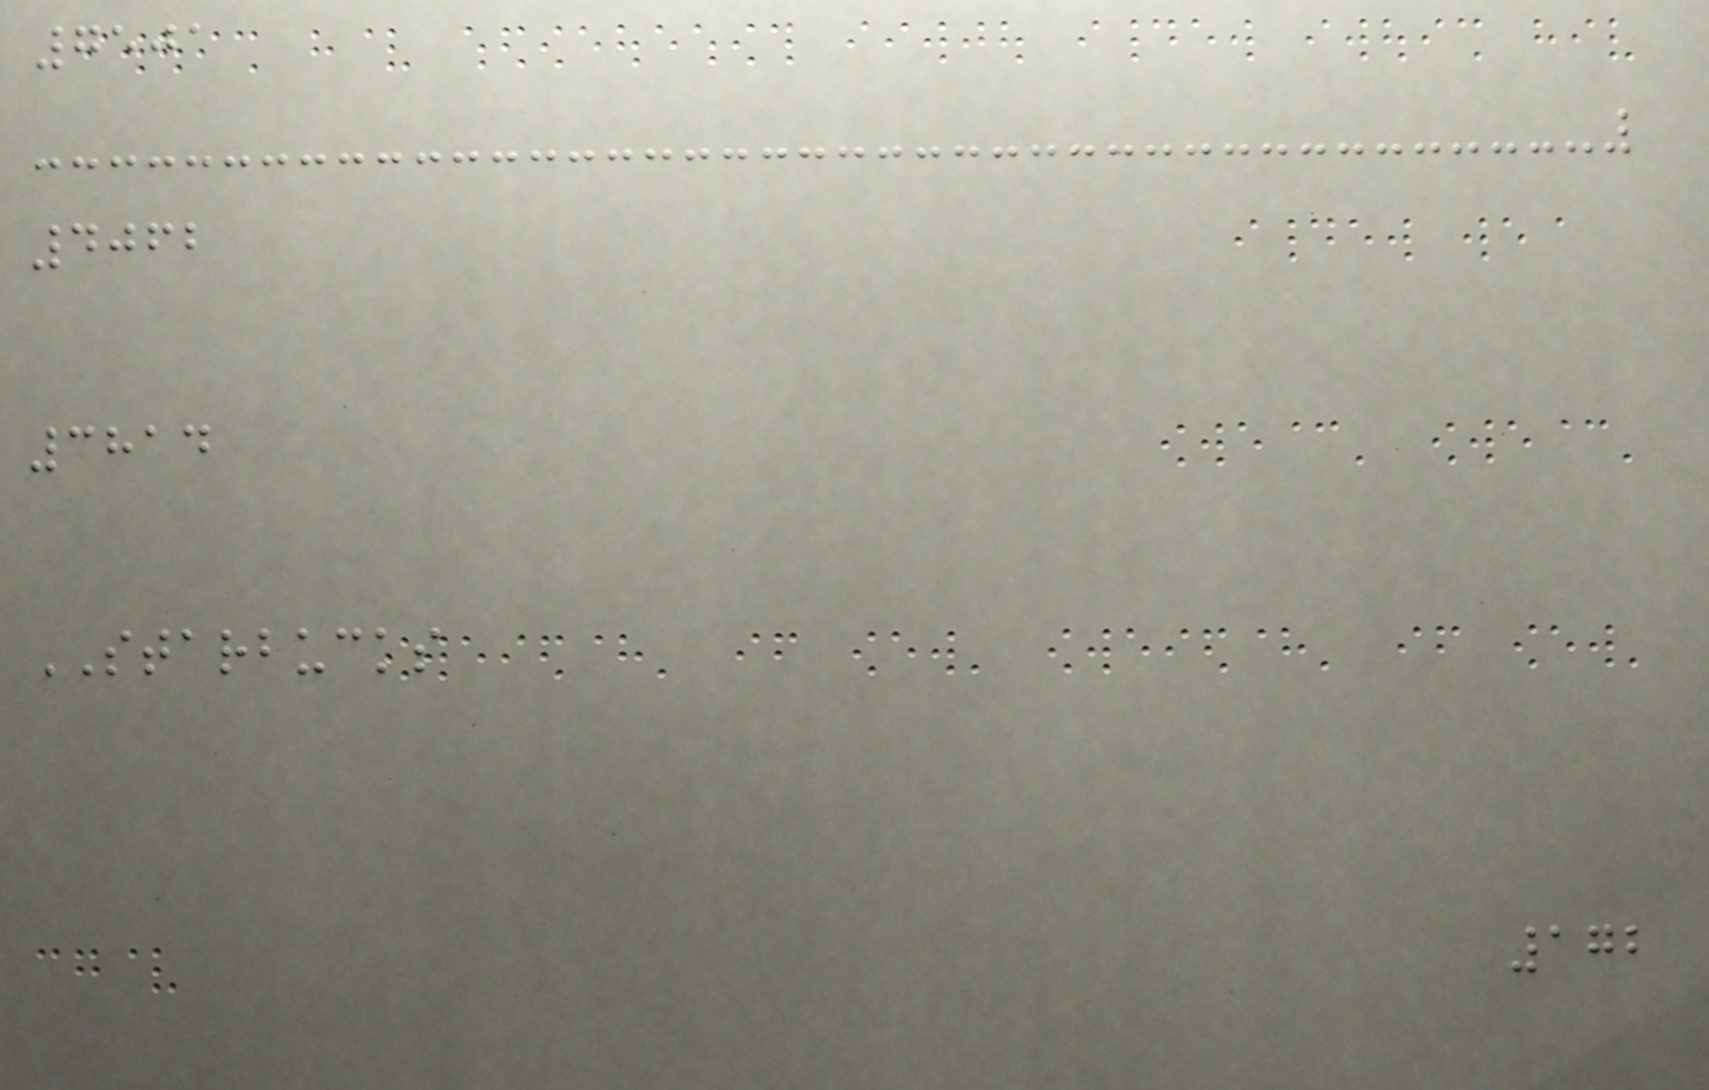7501
4062
3814
STARBUCKS
172
